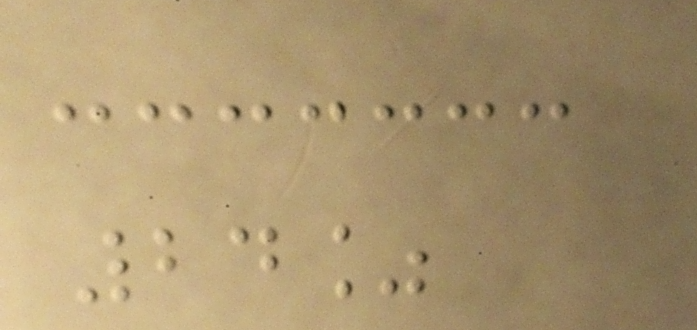24%
